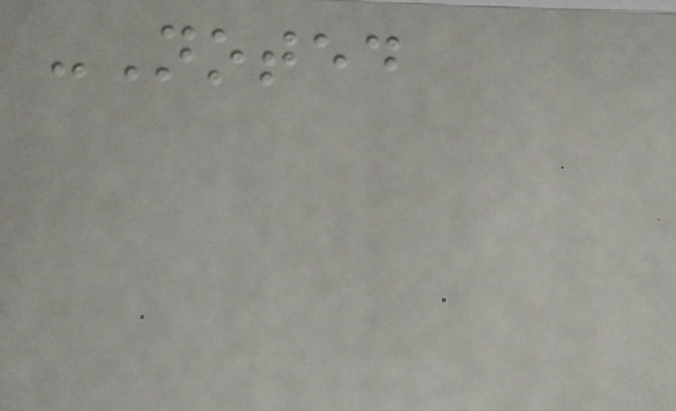-Noted
